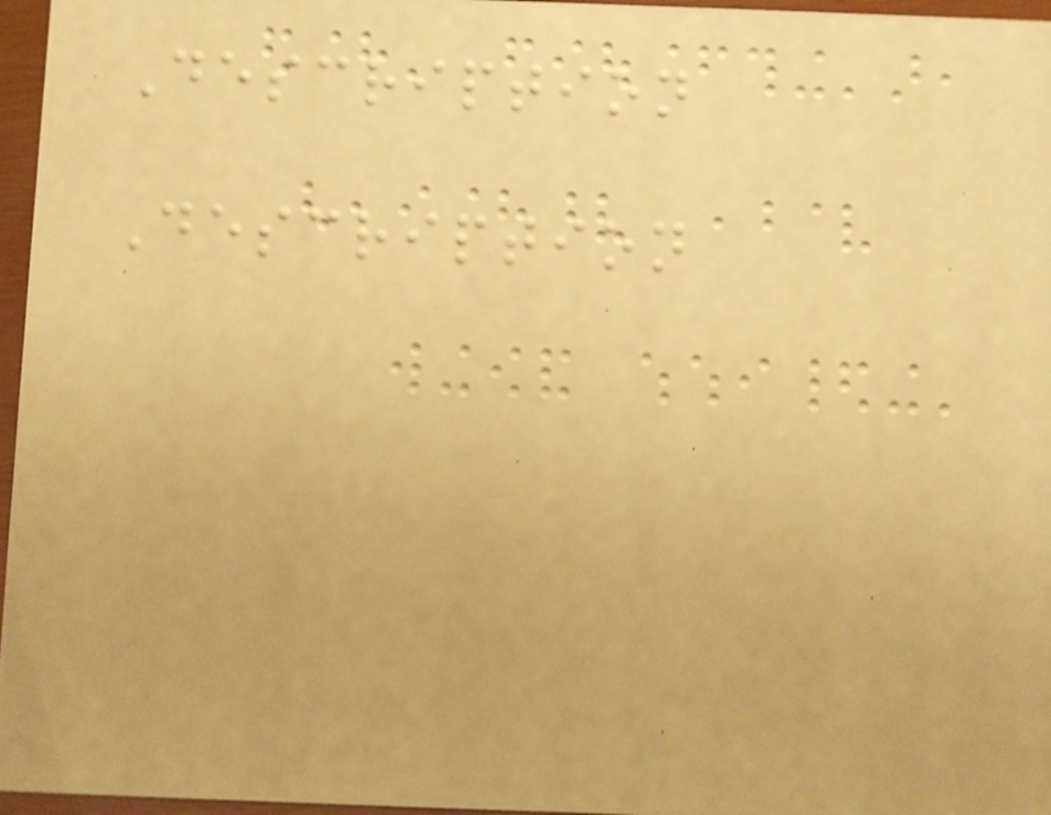Description
Description
